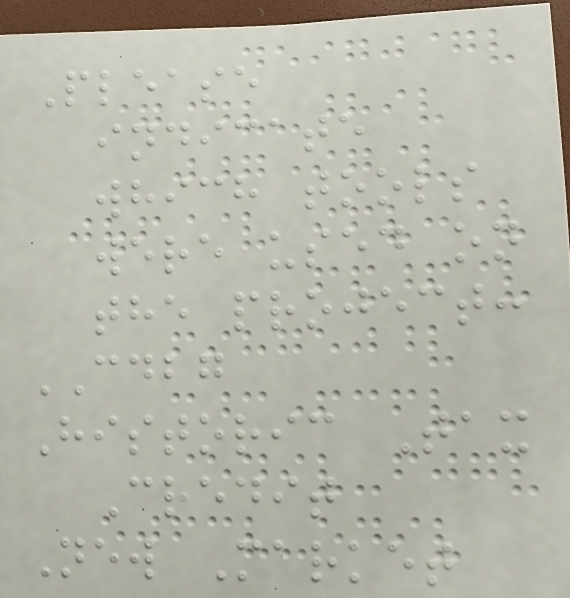Please
indicate
which tools
were used on
the project:
CDBG
Historic Tax
Credit
New Market
